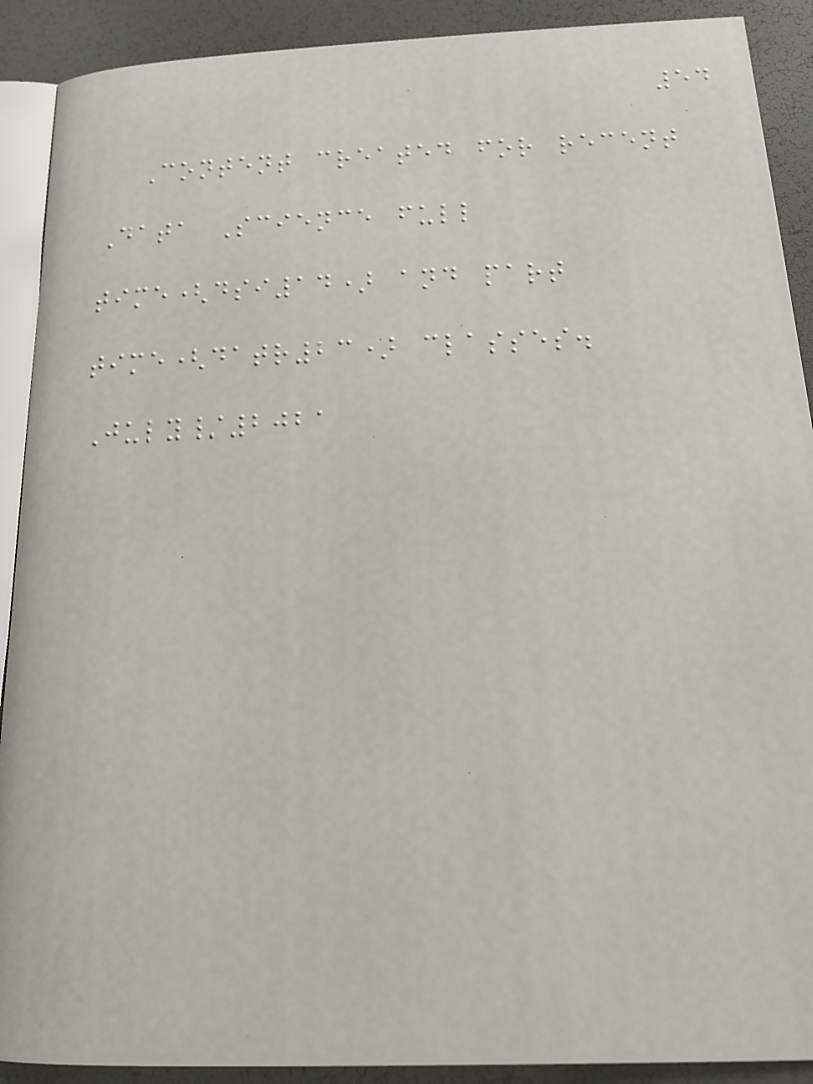54
Content created for recent
Data Science full
time(dsi14) and part
time(datr23) classes.
July/2021
